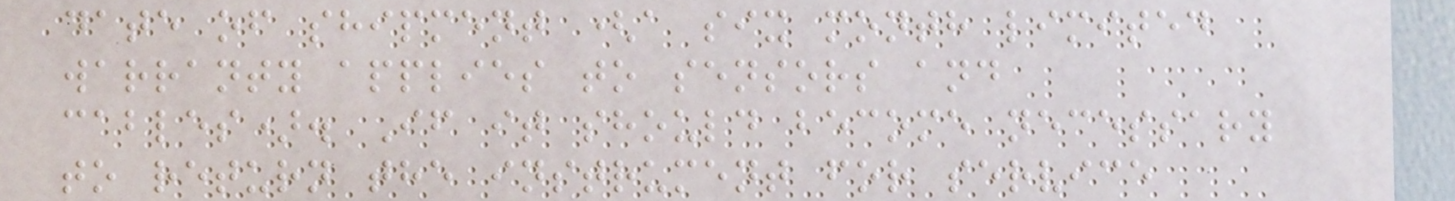date of shipment (a six month limited
warranty applies to sensors and
cables). If it should become necessary
to return the instrument for service
